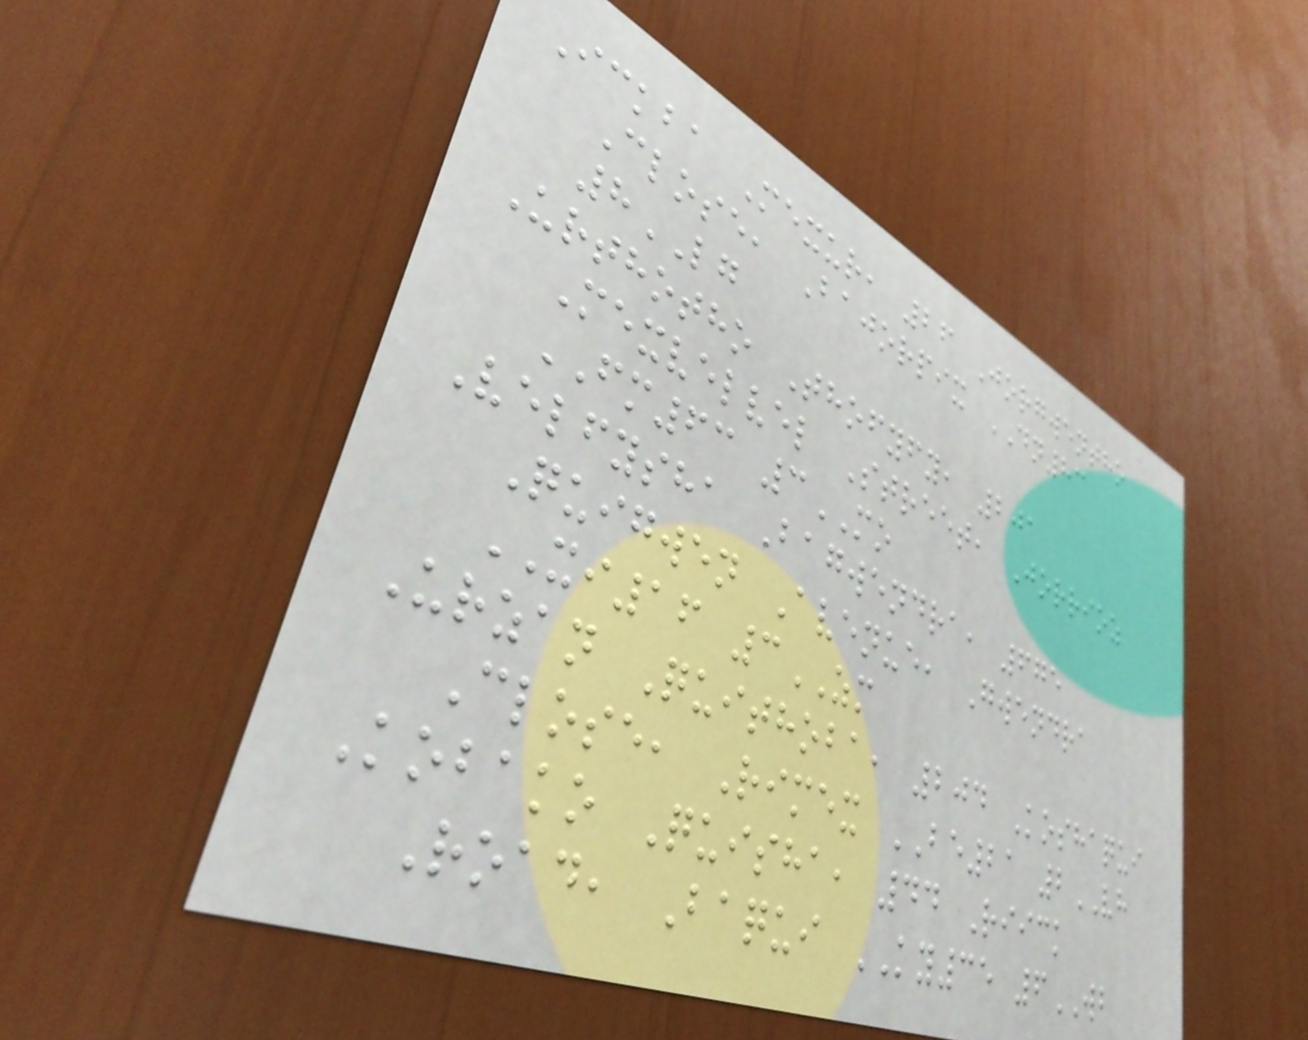Ickba Mexur, 26 Jorgwentho
Close, Bajorpix DN83
8LG
Urthotho Thofyfy, 201
Mexvelvel Street, Jorrioz
FM63 3MO
Velfysha Bagwendra, 675
Quigwen Avenue, Gwendra
XI16 3ZM
Urzan Quithoba, 204 Koshaqui
Close, Rimex BE21 2VH
Kobako Quisha, 44 Riick
Road, Baqui KY35 6WB
